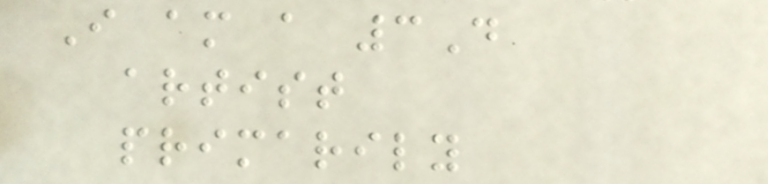I am a 3D
artist
primarily
